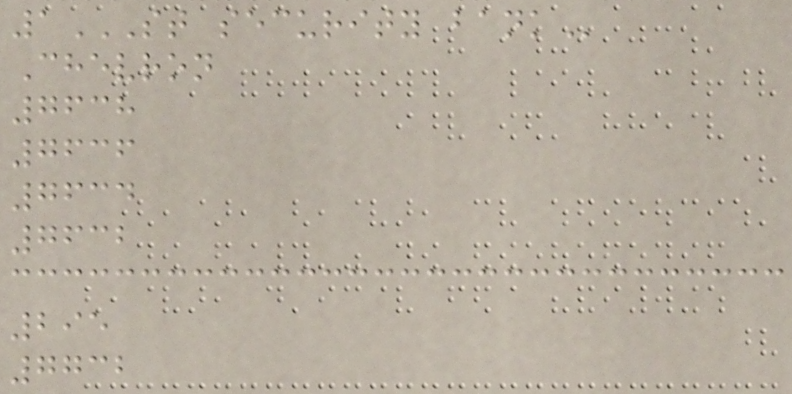1ST SECURITY BANK
Chevron
7638
7636
7634
7632
295
7732
